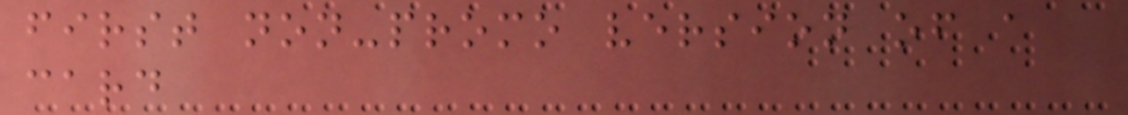first non-promo version of a
card
